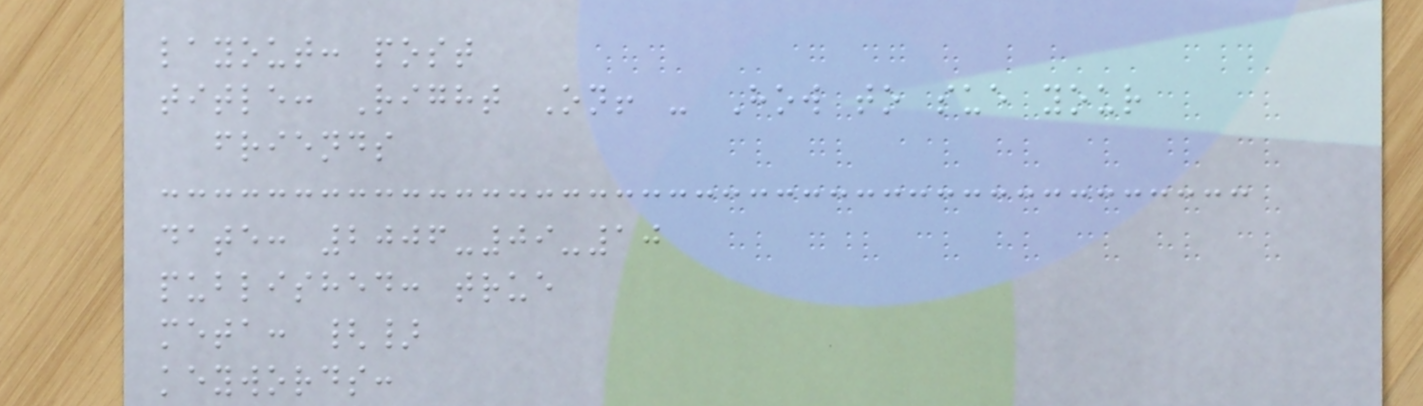layout: post
title: Right On! - How to sue your
friends
date: 2006-09-10
published: true
meta: {}
keywords:
